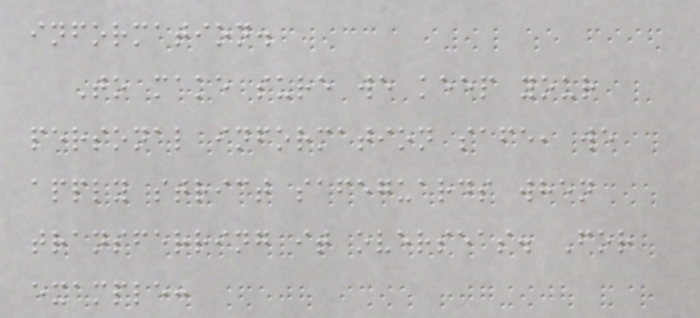information.
To make sure we keep your
personal information safe, we
apply strict safeguards when
transferring it overseas. For
example:
